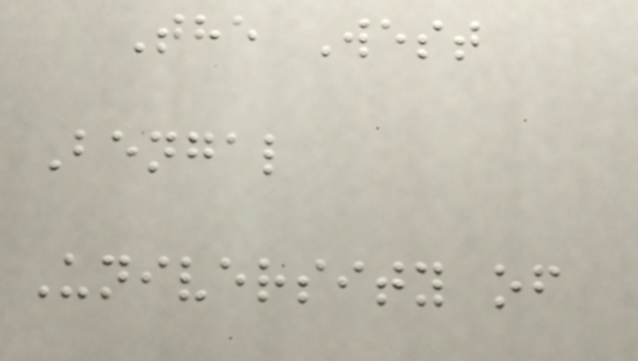The West
Bengal
University of
